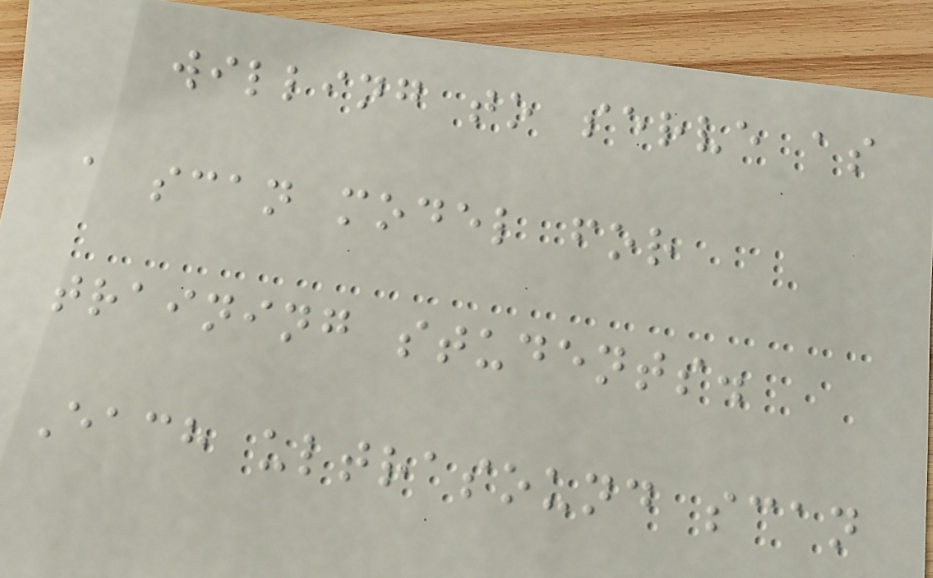willing to serve as
a scan model for
training students.
Each ultrasound scan
